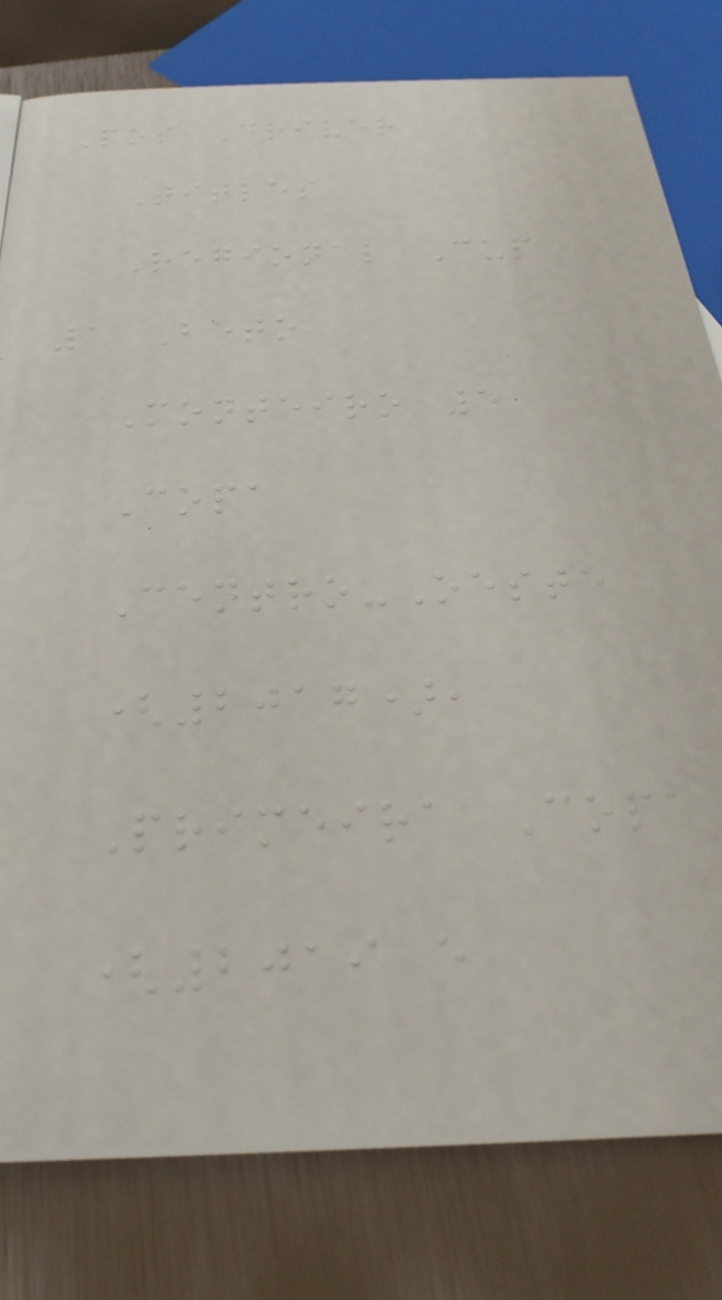Pos Driver
Titles
Regional Cup
1 Beto
Monteiro 5
Copa
Centro-Oeste
(2017),
Primeira Copa
(2019 e
